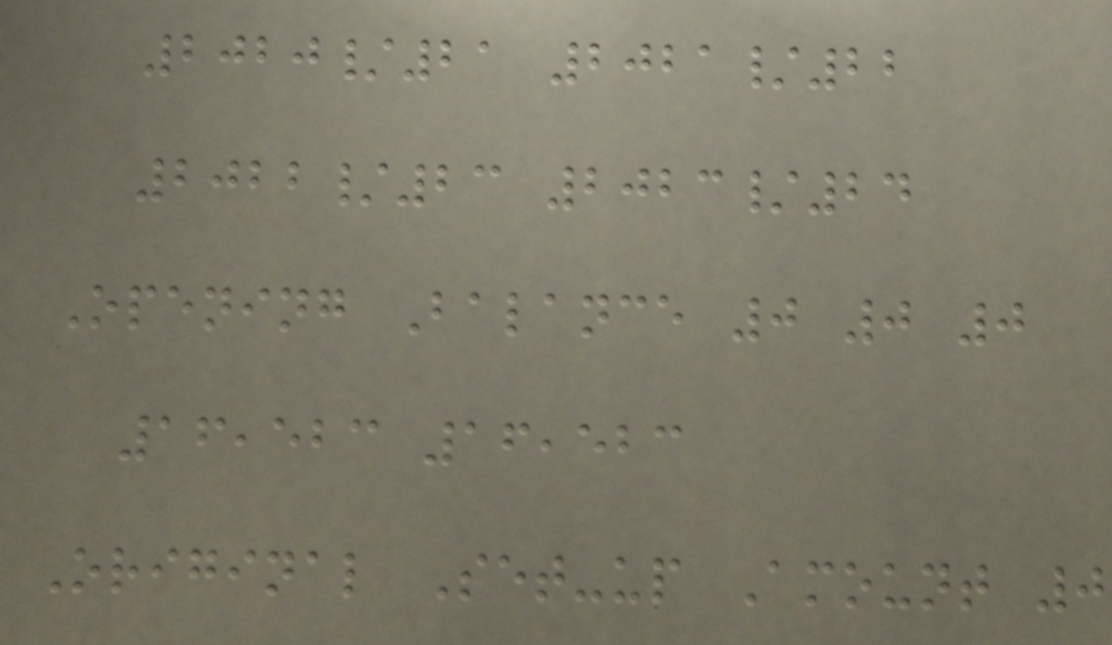2020/21 2021/22
2022/23 2023/24
Opening Balance 0 0 0
16,523 16,523
Original Set-up Amount 0
